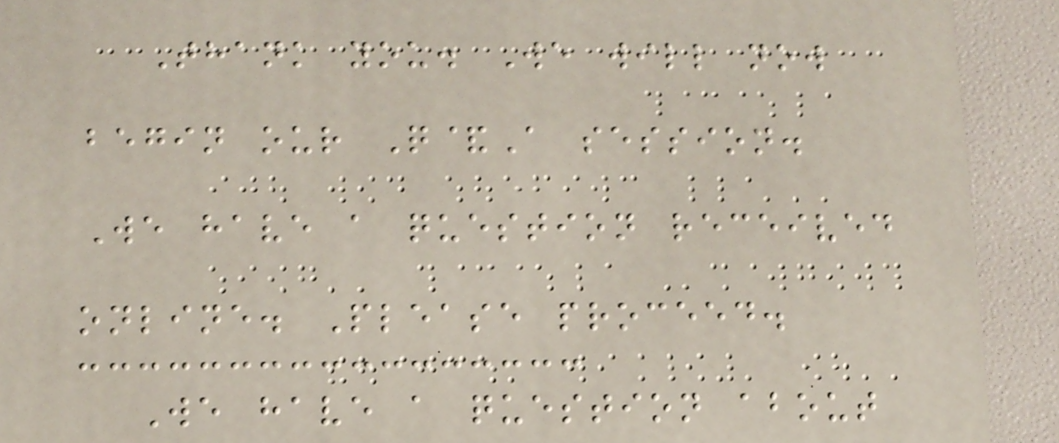Thank you. We will now
begin our Q&A session.
We have a question received
online. Please proceed.
We have a question about
